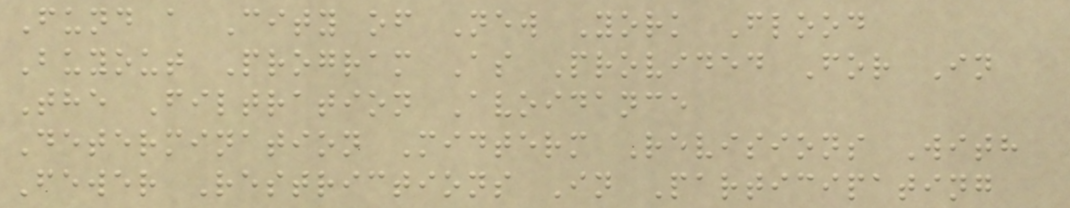Fund a City of New York Flood
Buyout Program As Provided For In
The Filtration Avoidance
Determination Midterm Revisions With
Fewer Restrictions In Participating
